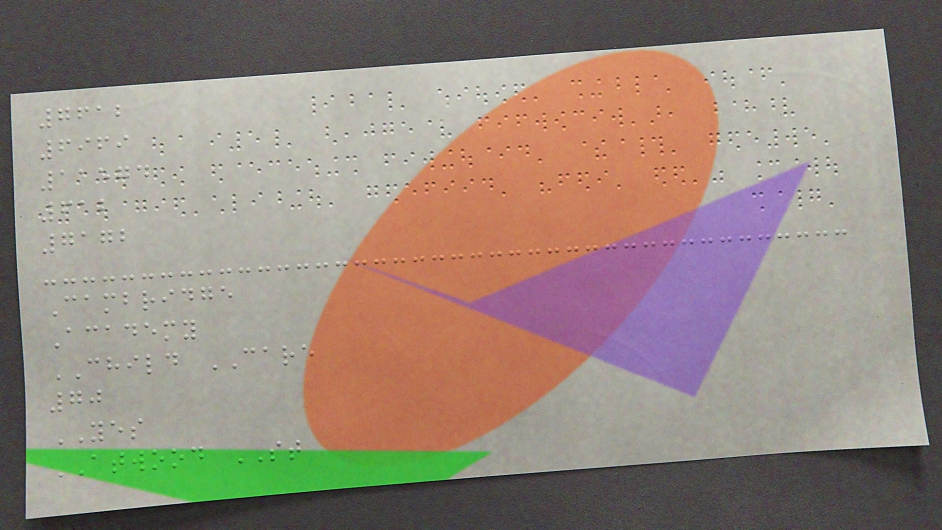7612
6969
11574
612
7172
Cambridge
Academy
CHILD CARE
70
YES
ATWOOD ST
